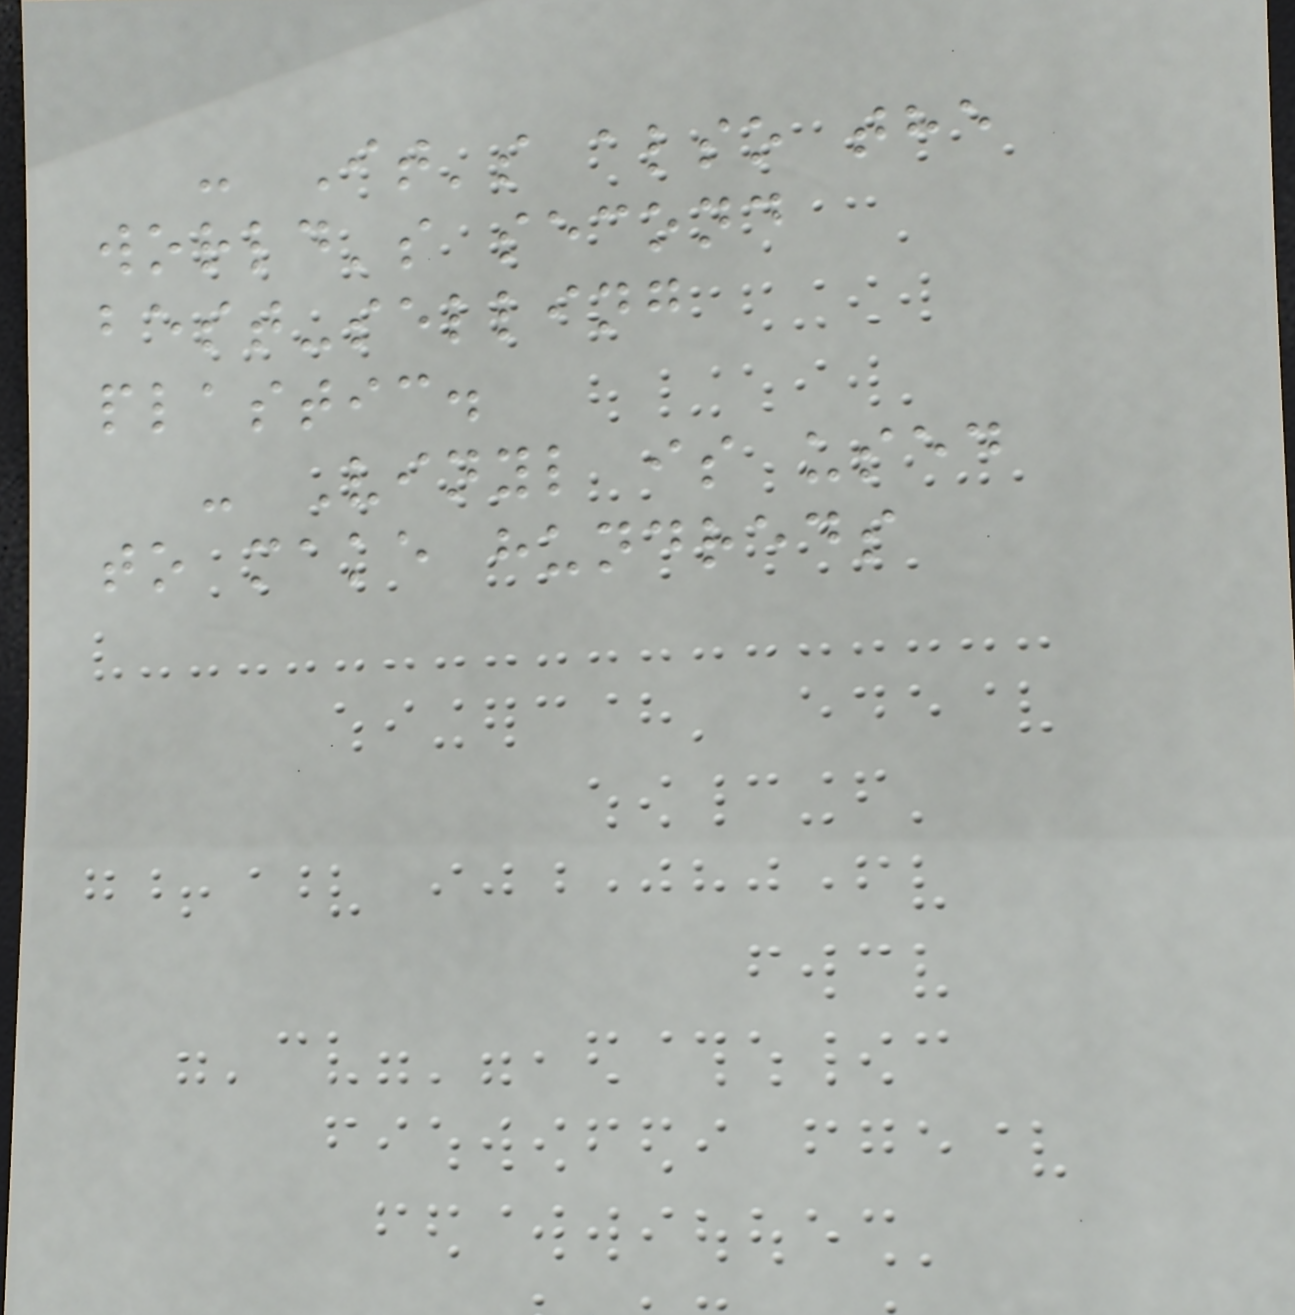- It's also the
world's second
best-selling
plastic.
- Vinyl is used
to make hundreds
